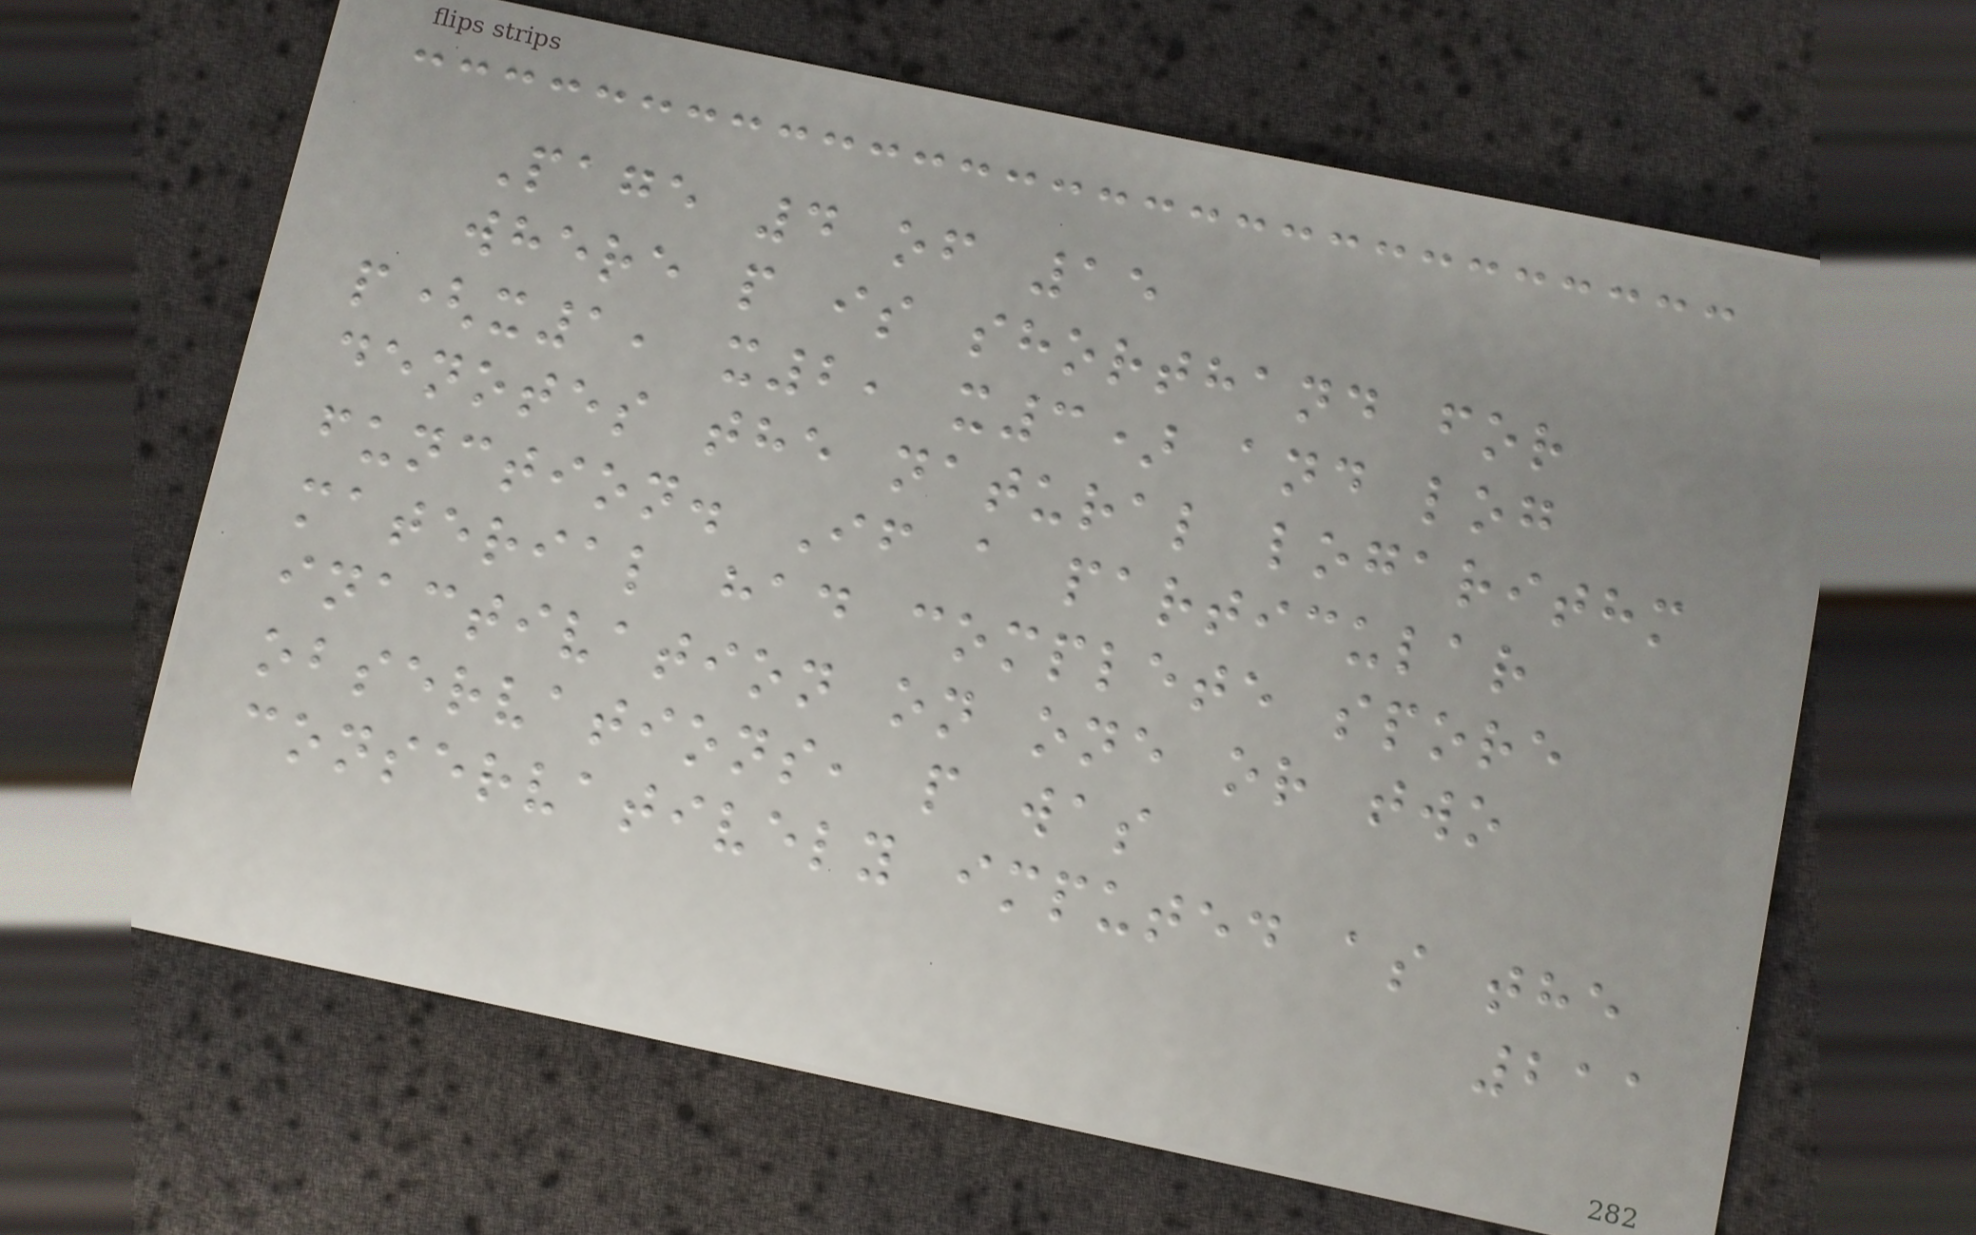Page 4 of 15
where p is shorthand for
p(x1, x2, x3) and log
denotes the natural logarithm
function. If a particular
material had complete spore
inactivation on one or two
observations, p was
conservatively imputed as the
211
